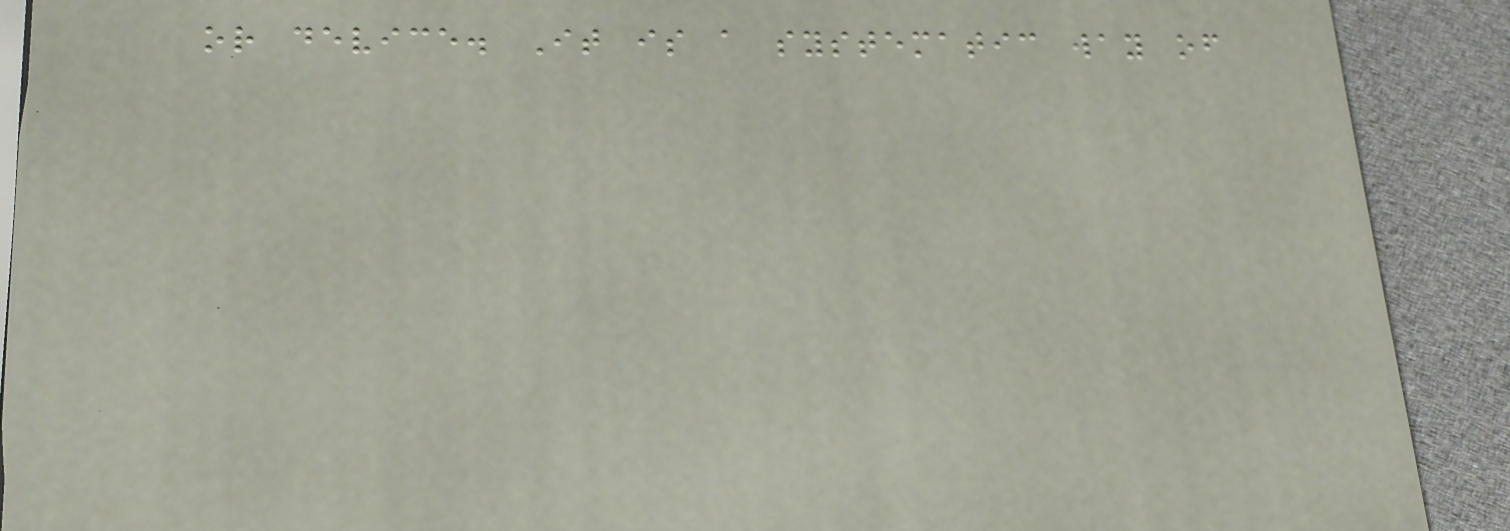or device. It is a systematic way of
